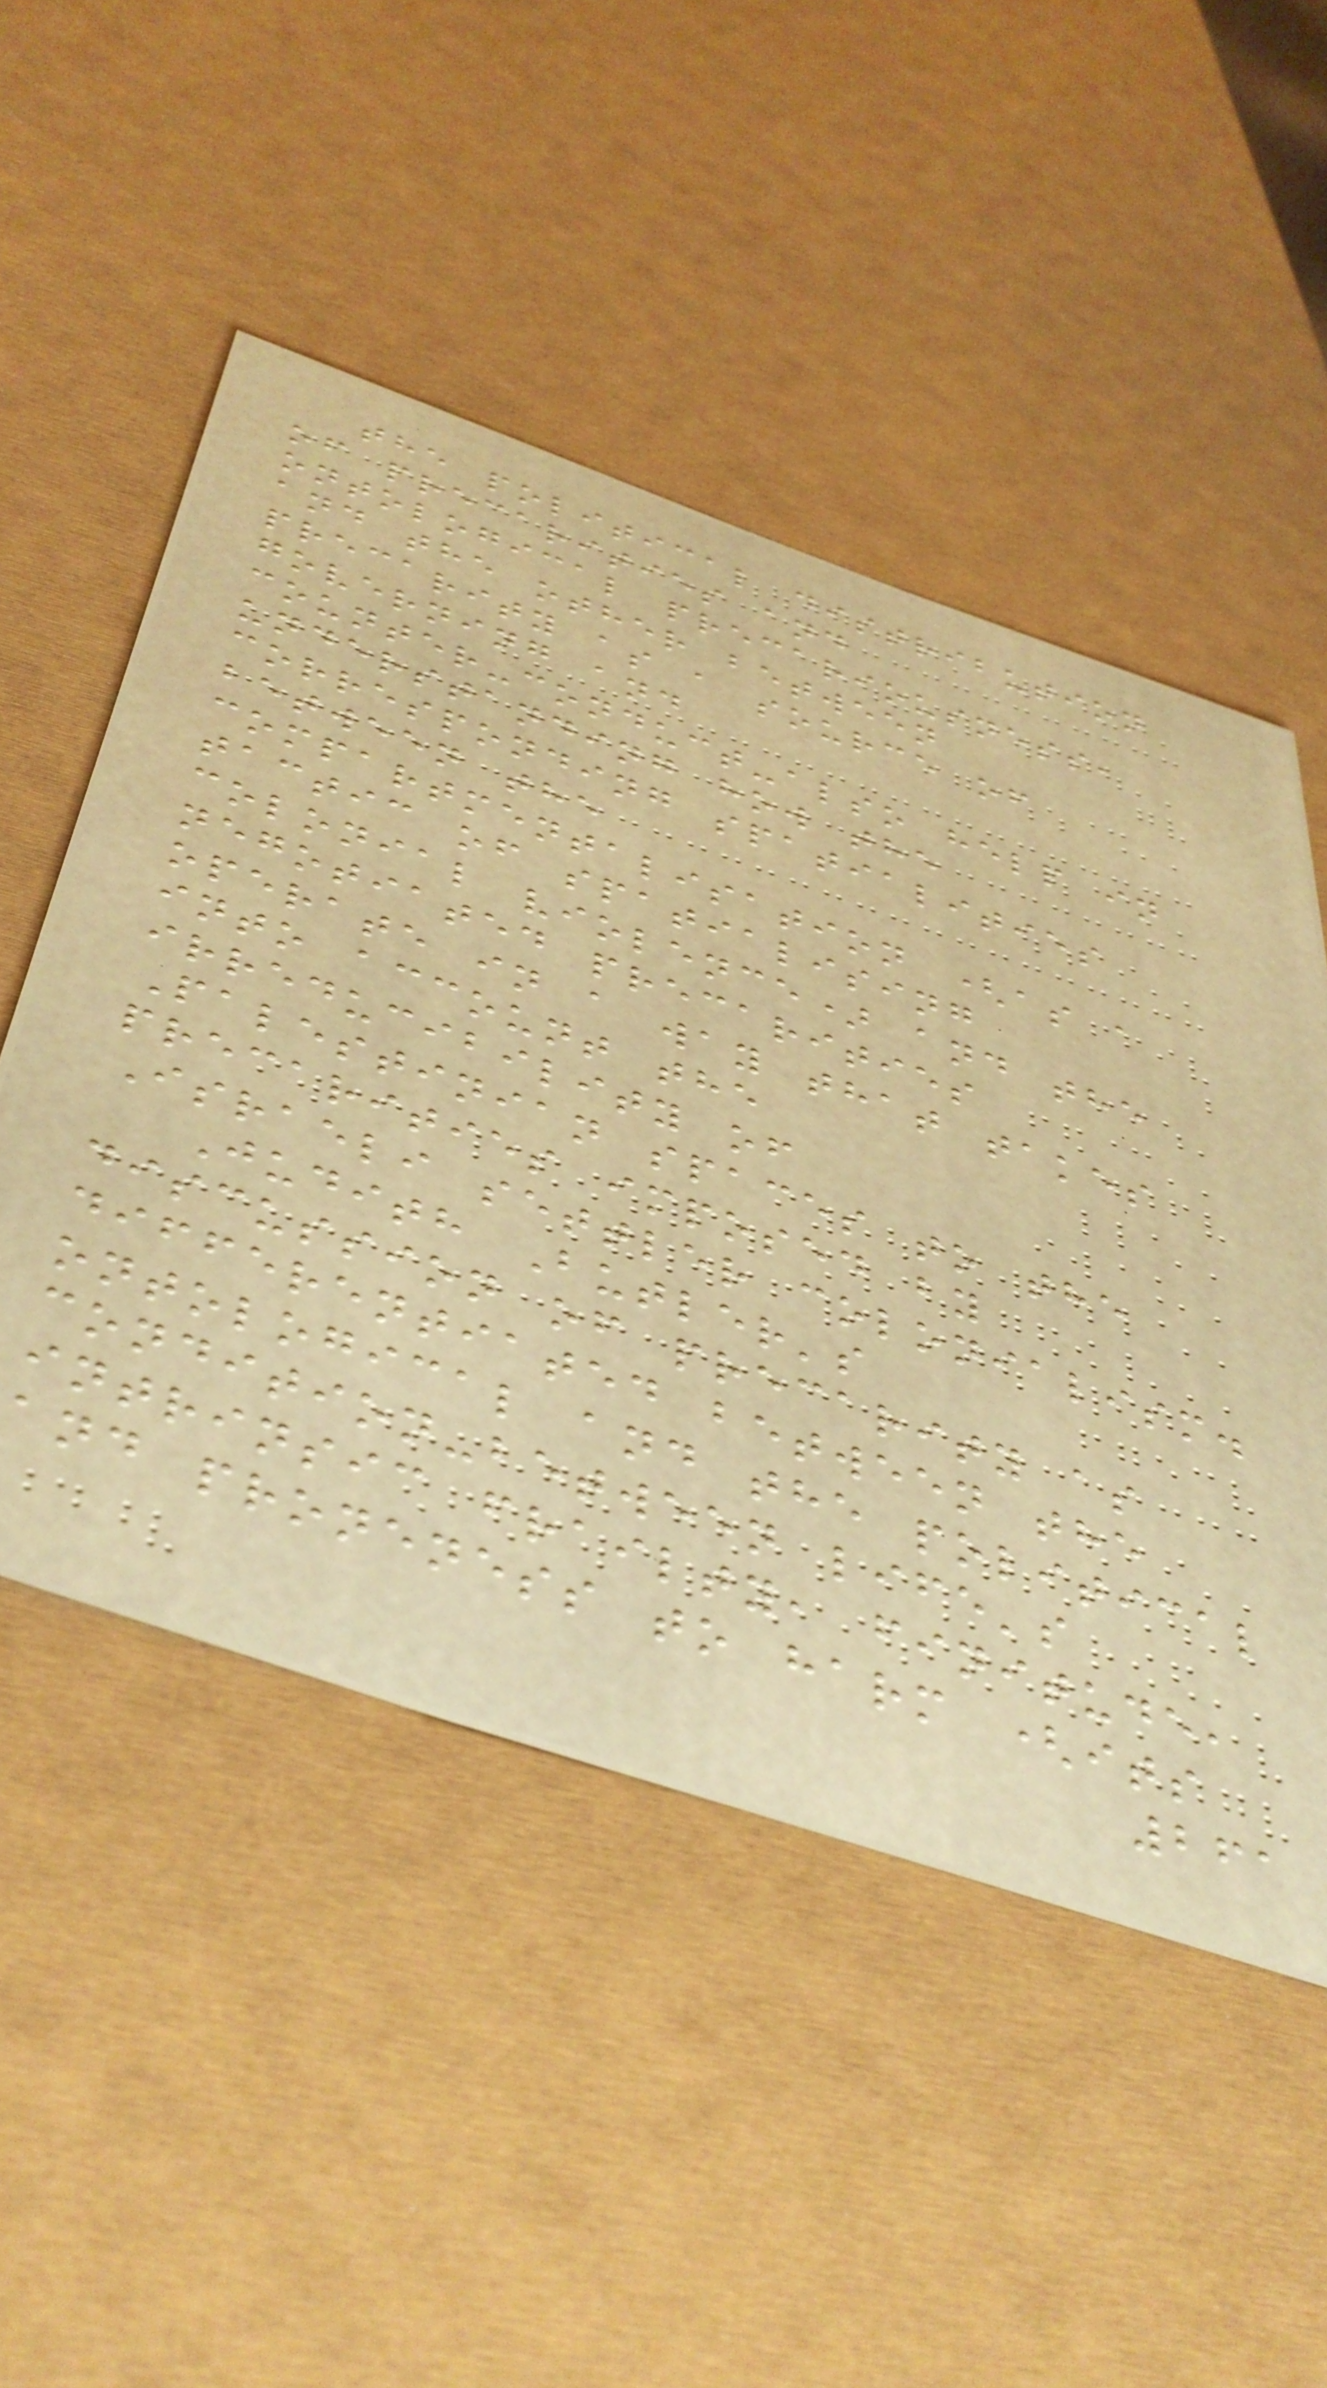the political distribution
of precarities and
ontological precariousness,
and the other between
precarity as a source of
governing and
counter-conduct-also help in
understanding how the
corresponding spatialities
between the
compartmentalisation (as a
tactic of spatialising
colonial violence) and the
negotiated precarities
operate in a way that takes
into account the
irreducibility of
Palestinian spaces to the
precarities imposed by
Israeli settler colonialism.
Judith Butler's
discussion of precarity as
differentiated between the
ontological and the political
condition-between life's
intrinsic frailty, finitude,
and proneness to harm (its
261
